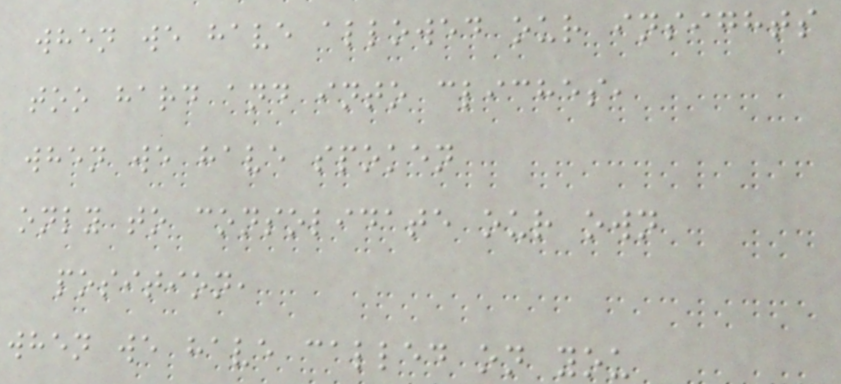when we have allowed our insights
too hard and into cliches,
when we have spoken
only to consolidate our own
position,
when we have called on you
